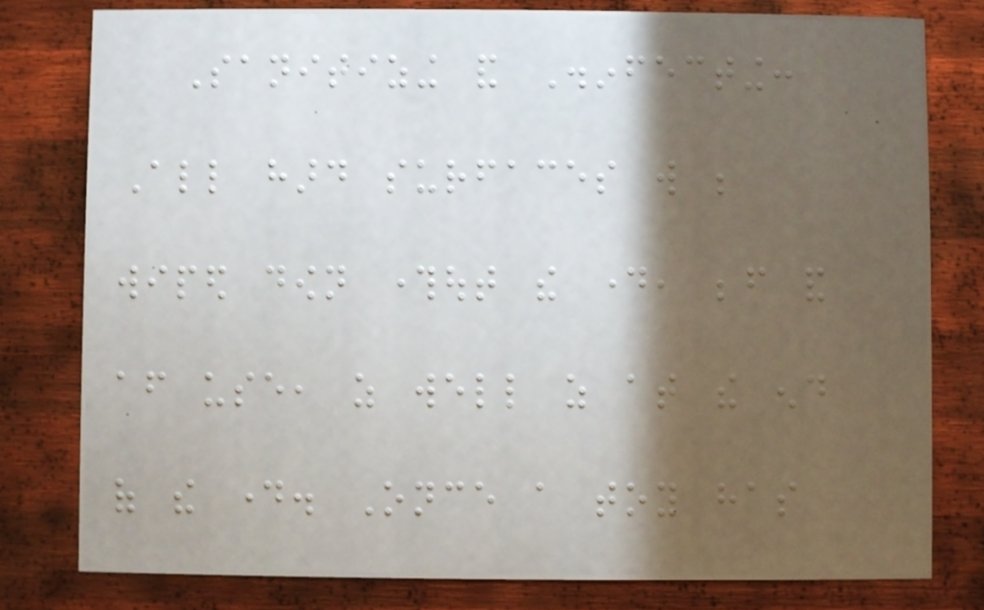Sanitizing and Disinfecting:
All hard surfaces will be
wiped down throughout the day, before and
after use, as well as at the end
of the day. Once a toy has
